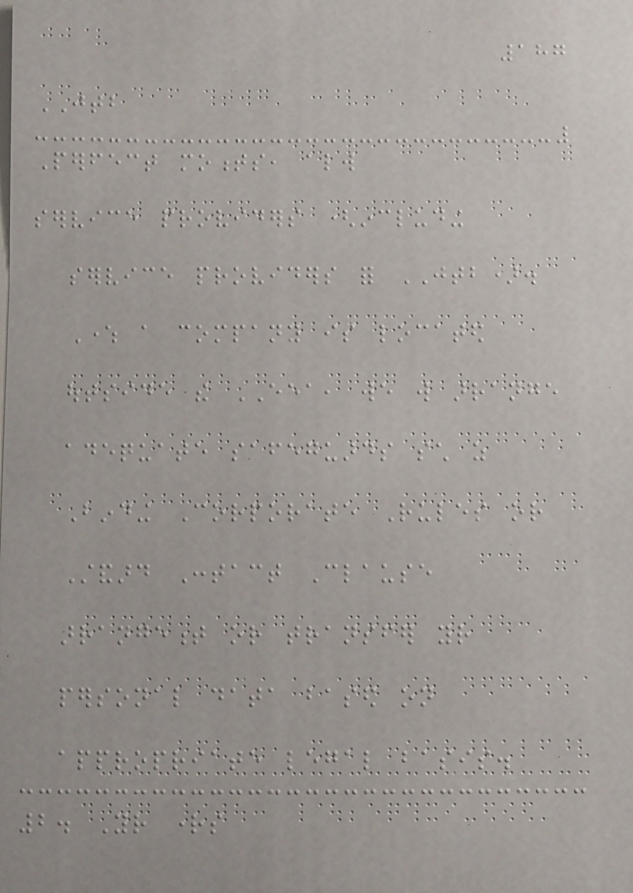187
JTB
Perfect moments, always
service providers (including
service providers for JTB).
Where a company is located
outside the EEA, we will arrange
adequate safeguards such as
Binding Corporate Rules or
Standard Contact Clause
arrangement or transfer your
personal data based on
appropriate legal basis.
2. Your rights
